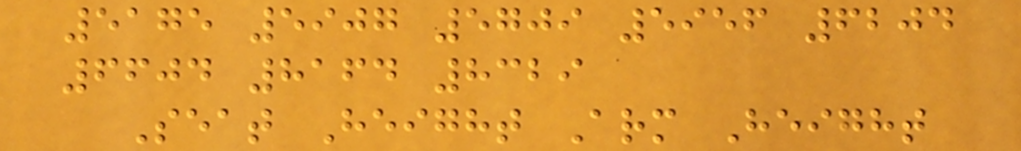5175 5907 5709 5956 6204
6604 8164 8329
Seat Height Arm Height
